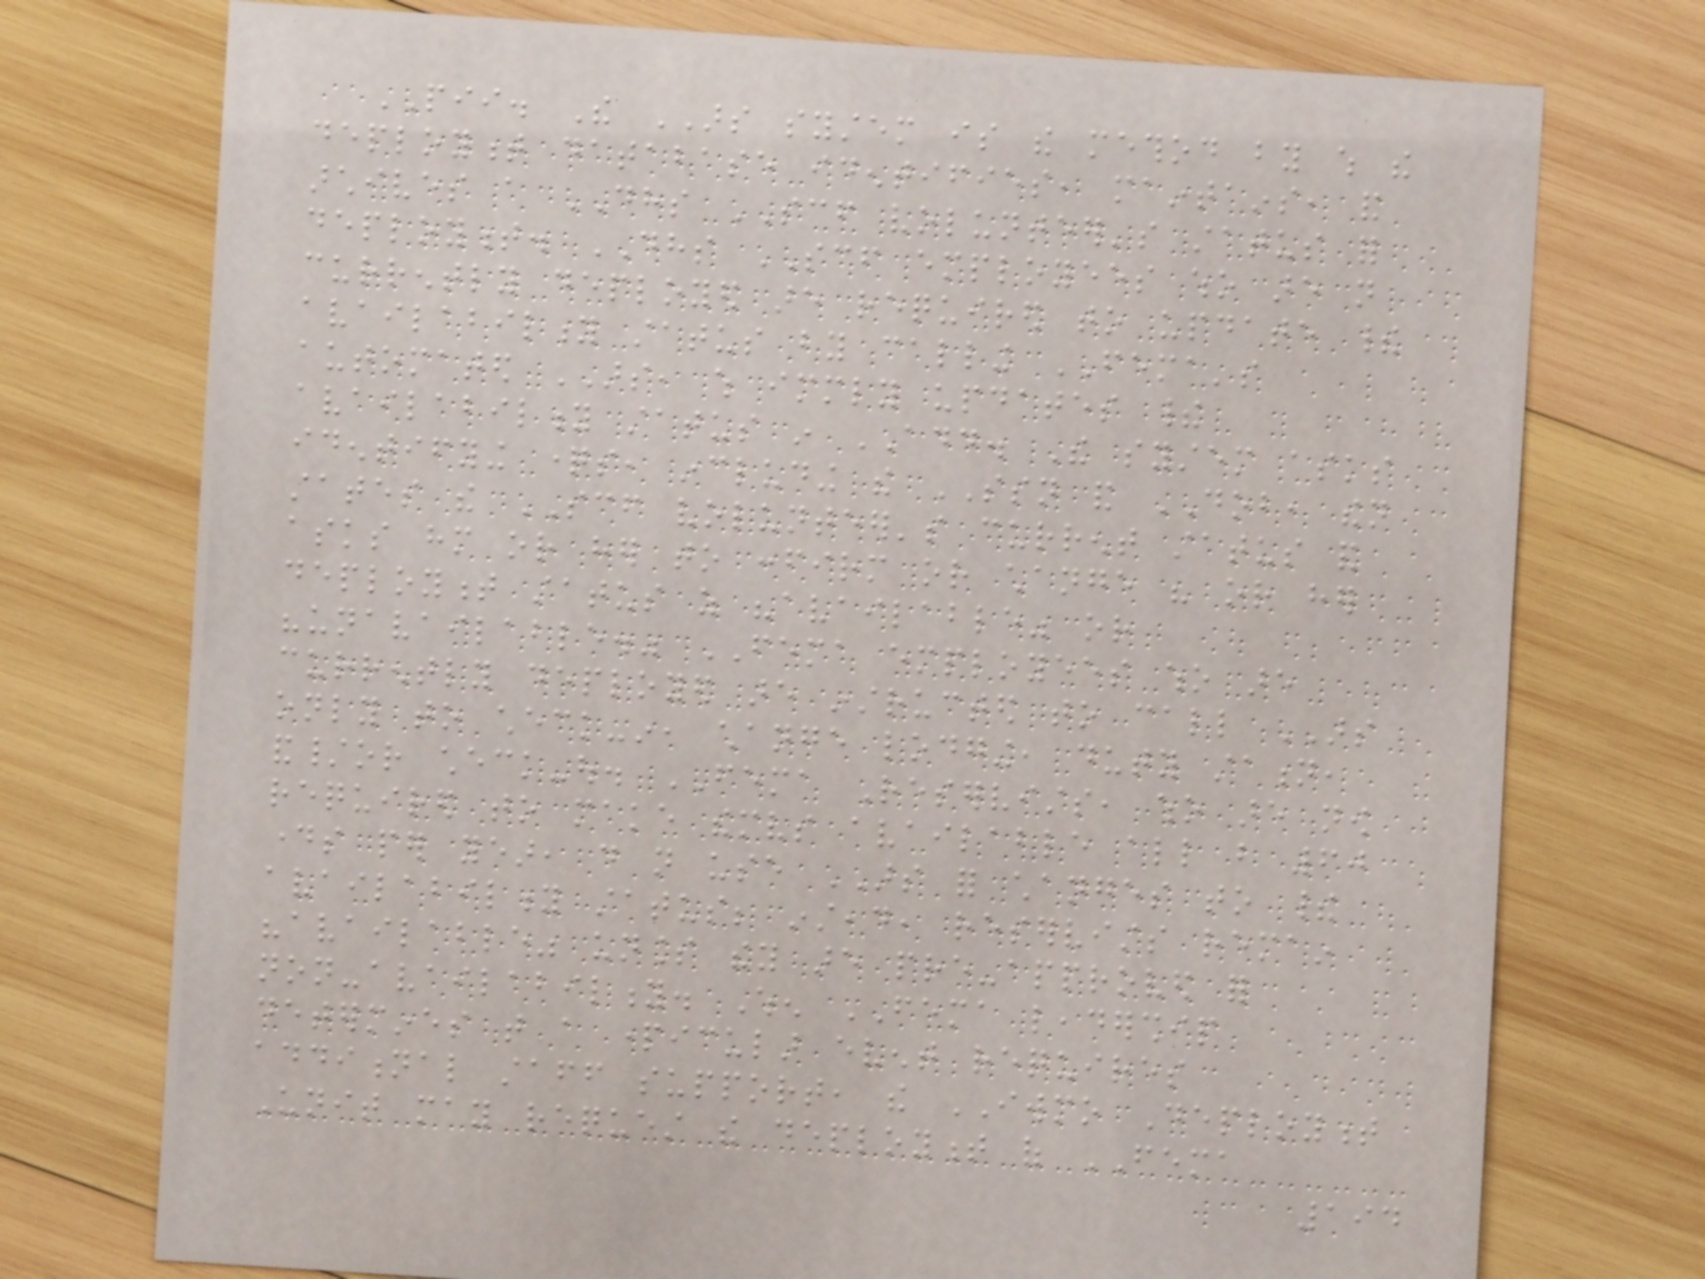PII. The ARS system is the method by which the
deployment database identifies, maintains, and
archives a DHS SCF volunteer's status for
deployment. DHS SCF employees who are not
currently deployed are required to update their
availability status by calling FEMA's
automated ARS, which immediately updates their
availability status in ADD. The system asks
identifying questions, including the SSN and DOB, then
states the SCF volunteer's current status and
asks him or her to confirm or change his or her
deployment status as "available" or
"unavailable." FEMA employees who are
currently deployed are instructed to call ARS
only to check-in, change lodging, duty station,
and/or check-out. FEMA Reservists, who are now
required to make themselves available all but 60
days per year, do not use ARS for changes to their
availability status; instead, reservists remain
"available" unless they are pre-approved for
non-availability. When FEMA leadership
determines that a particular event requires
additional staff support, the IWMO Deployment
Unit may request the deployment of FEMA
194
